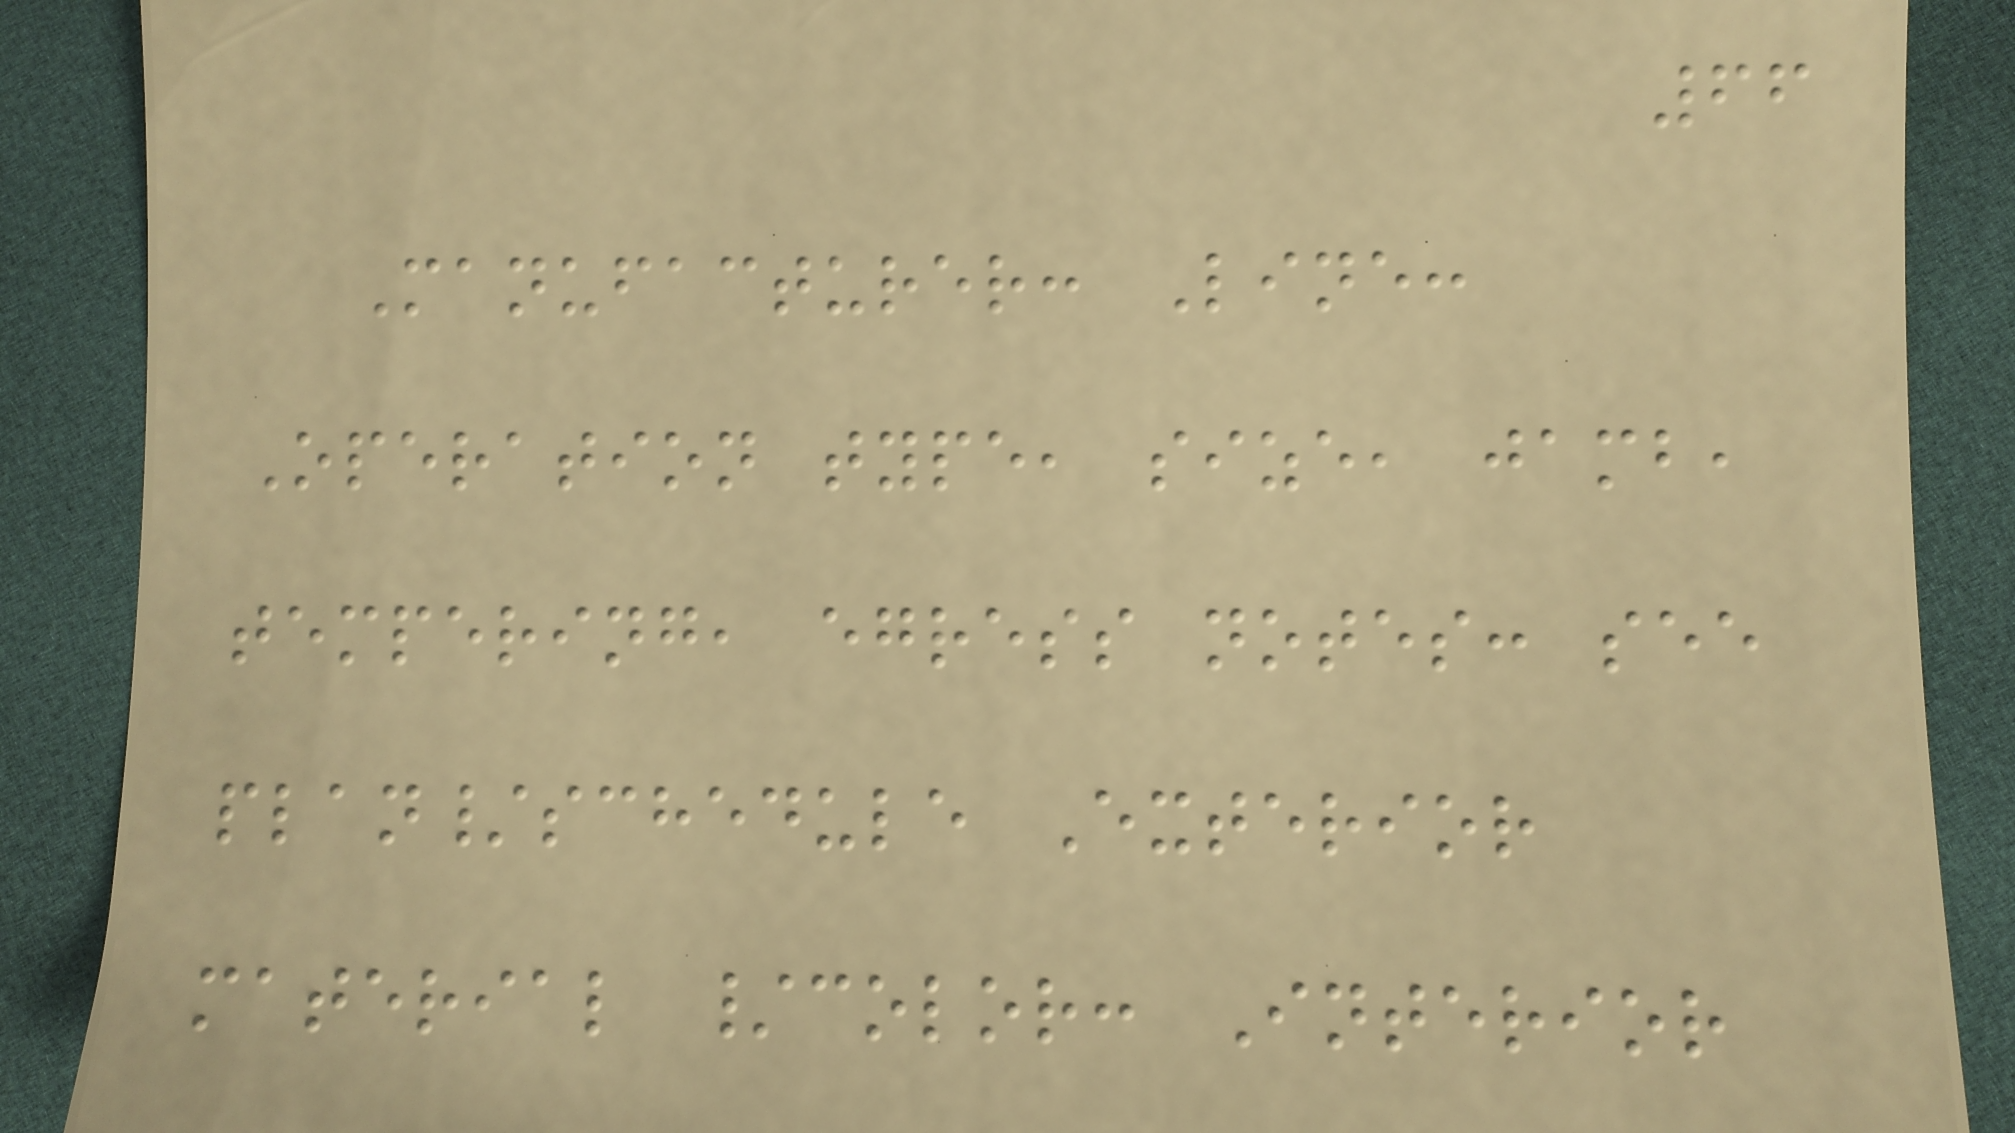66
Manufacturer: Line:
Operation type, size, jamb,
tempering, egress notes: see
plan/schedule Exterior
material /color: Interior
